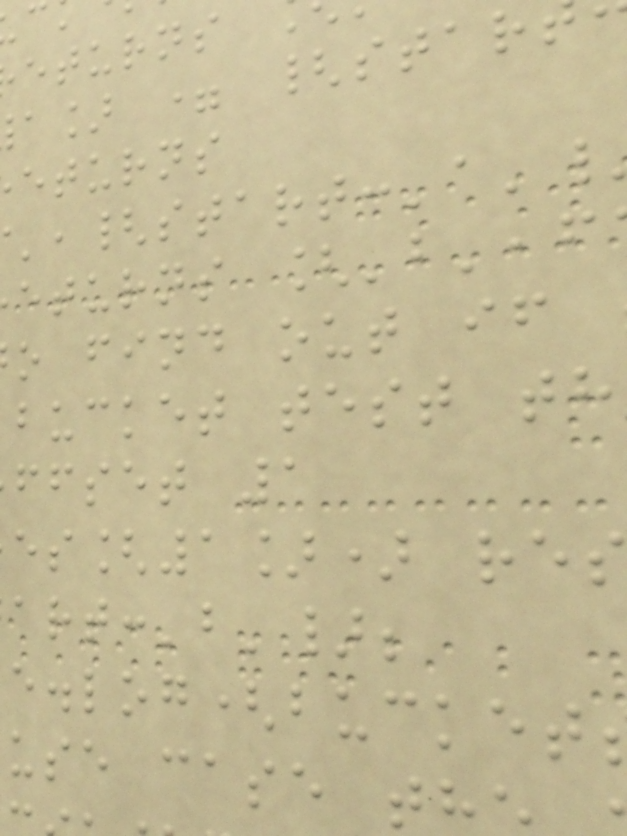a] = {star
eturns
eturns ['b',f
o find out if
bucket test th
ffset 1
es[1]) re
art:'b'};
use case t
